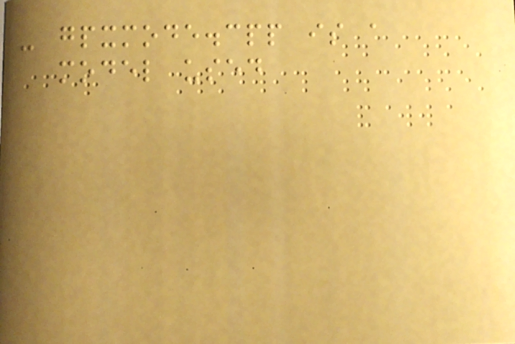- gpxmode.cpp is a
model used
